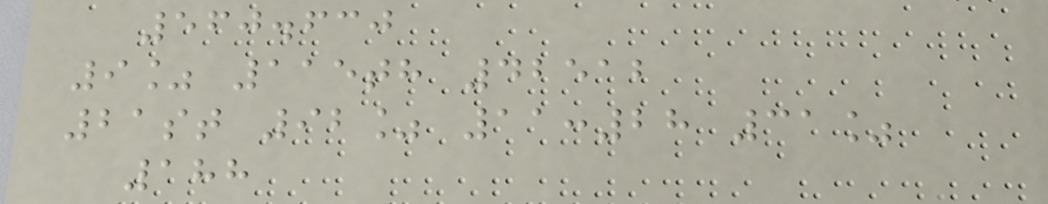560.630
9% 115th 42512
21st 92% 11:28 31%
188
